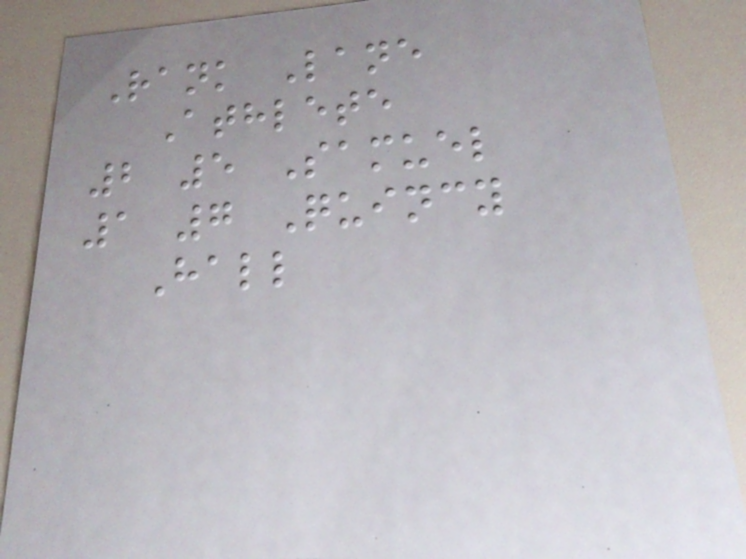Rank Lane
Athlete
2 5 Samuel
1 7 Quincy
Hall
